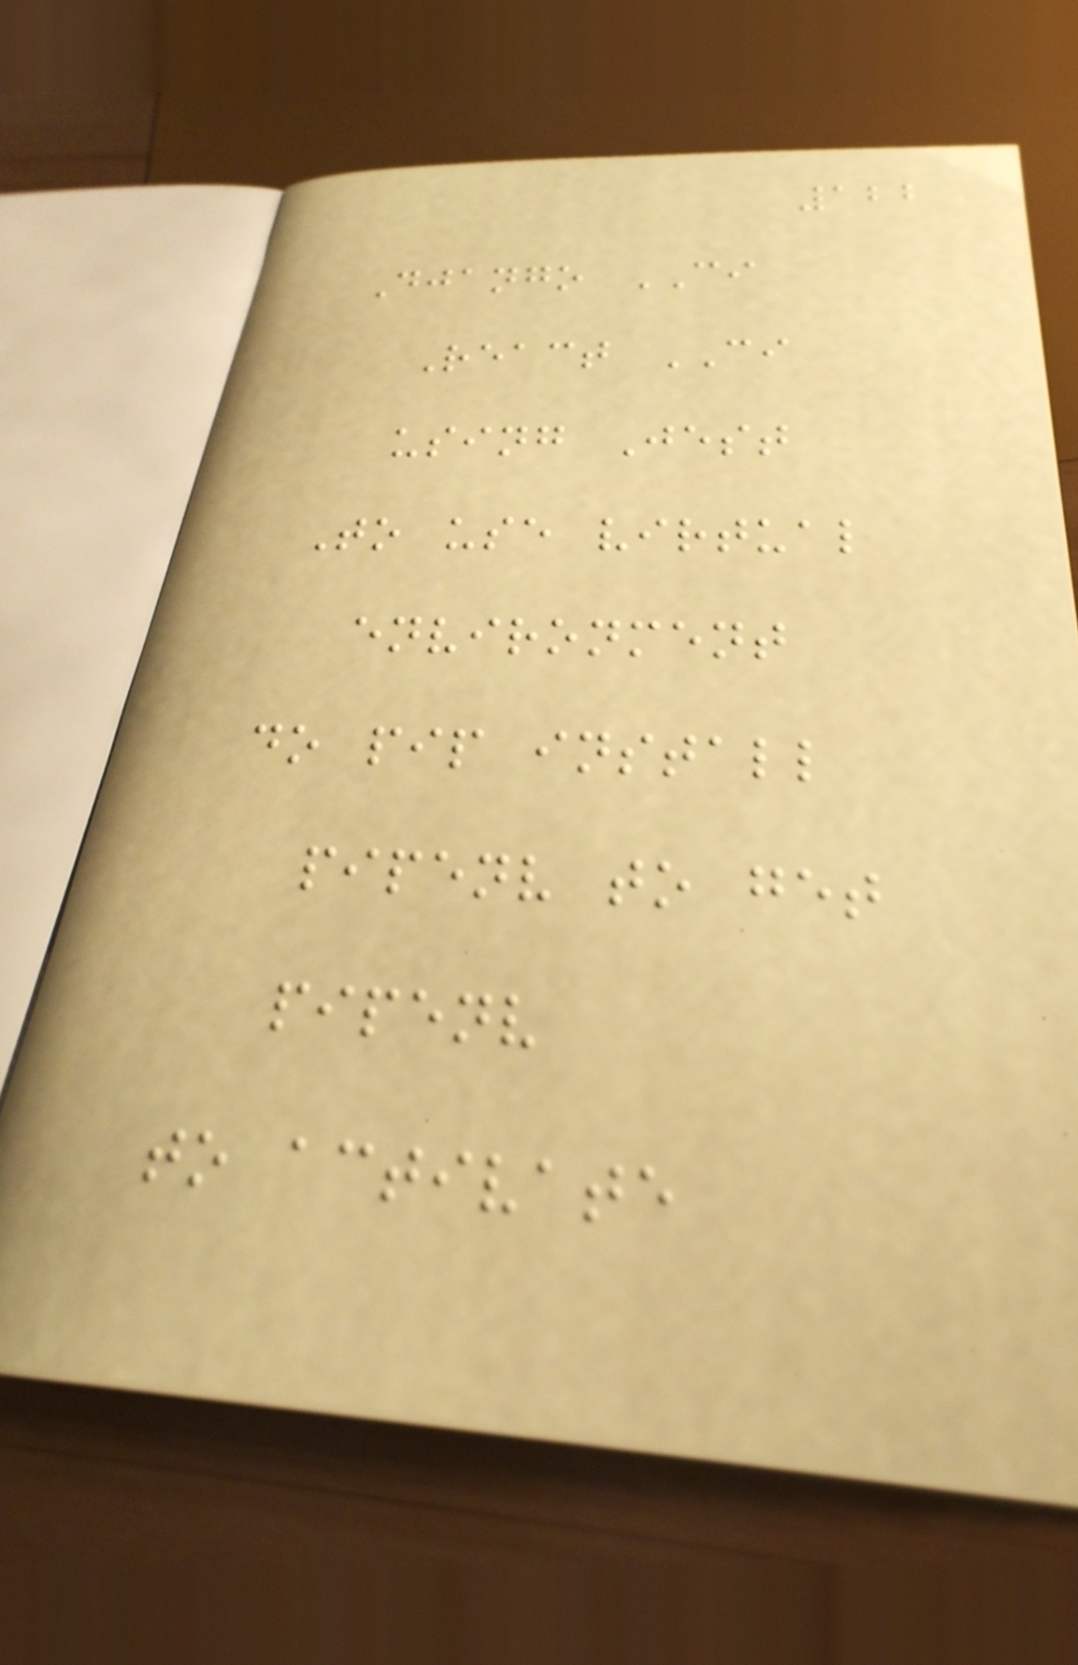122
Django CI
React CI
using Jest
To use virtual
environment
do pip install
pipenv to get
pipenv
to activate
